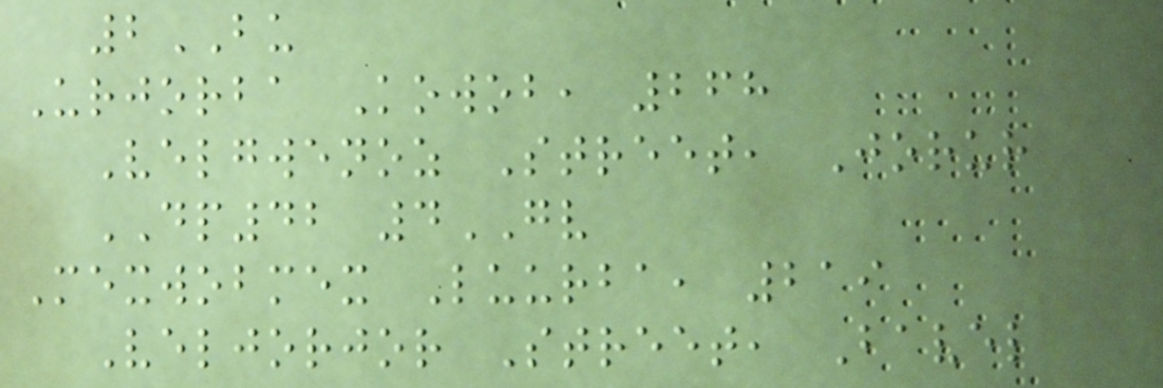2BU
Urjorba Kowob, 268
Velgwenoz Street, Jorur
DP42 4GV
Mexwobmex Luurba, 219
Veljorjor Street, Bavel
